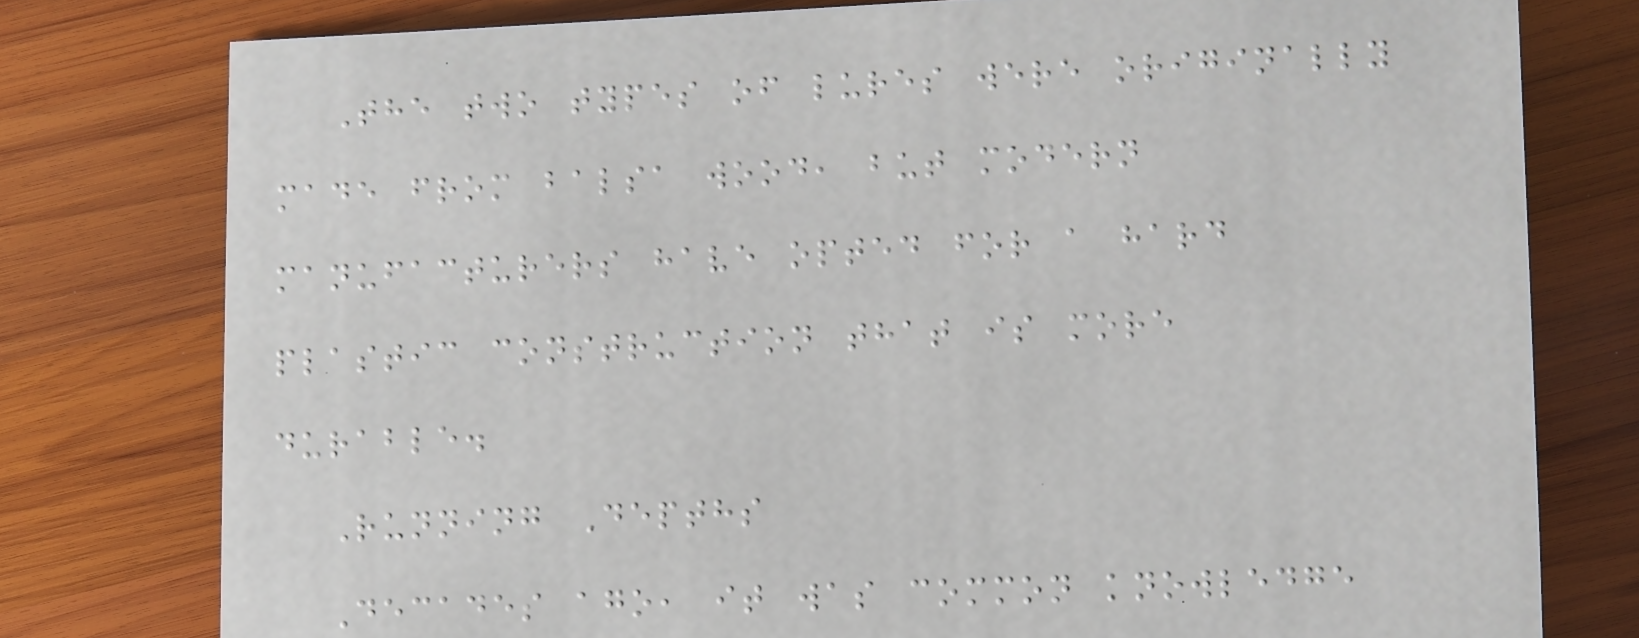The two types of lures were originally
made from balsa wood, but modern
manufacturers have opted for a hard
plastic construction that is more
durable.
Running Depths
Decades ago, it was common knowledge
